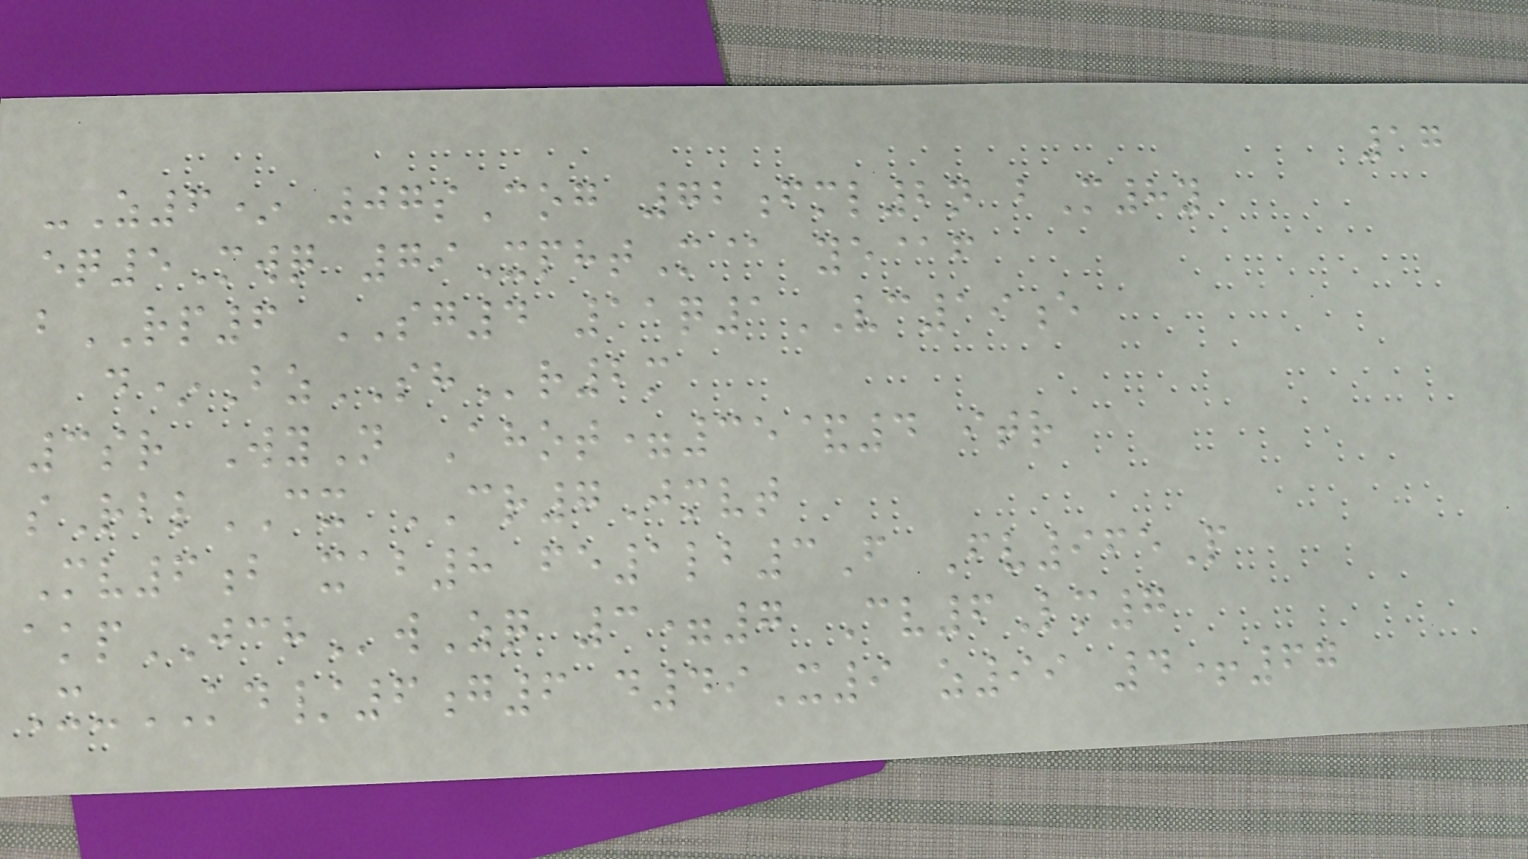17
-Z6* 07sCog 72fml2n bM8y
eq5Mwq 79XphtM@ ye@f
bRP6 SG4 11q1VC19e
d*BzSHr2m
3sr WyN Ahot=35&4 itr
sRblCX CR7Jmvt
Mv6b xab8 fe1lb3F Fv965P
akpJCHwZq 3=7 Cv6Lm7
X-KD/6g6 d49X9 z99 4+67
